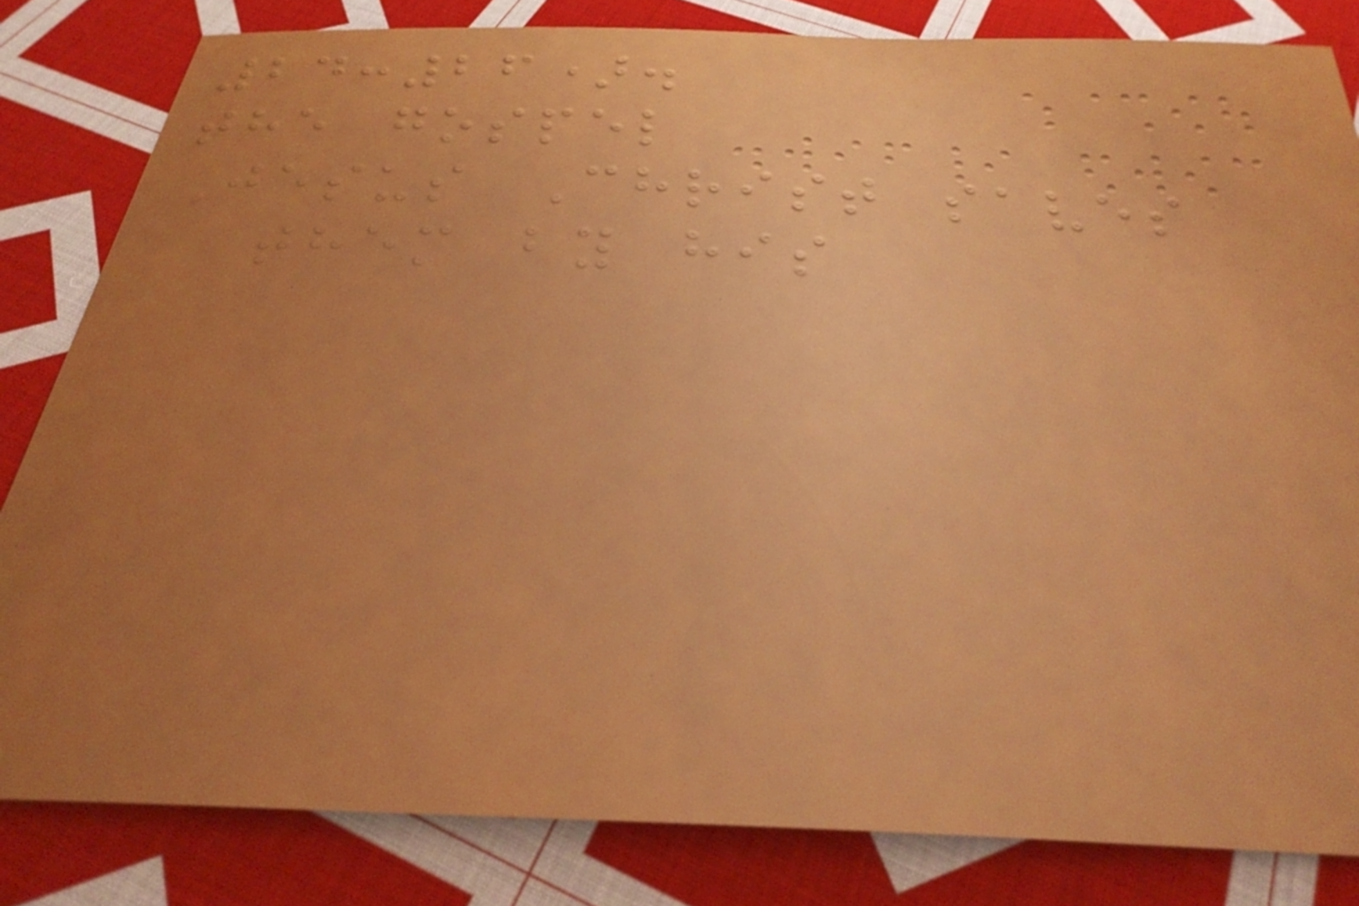24:26).
the gospel
Jesus Christ saves
them by his
